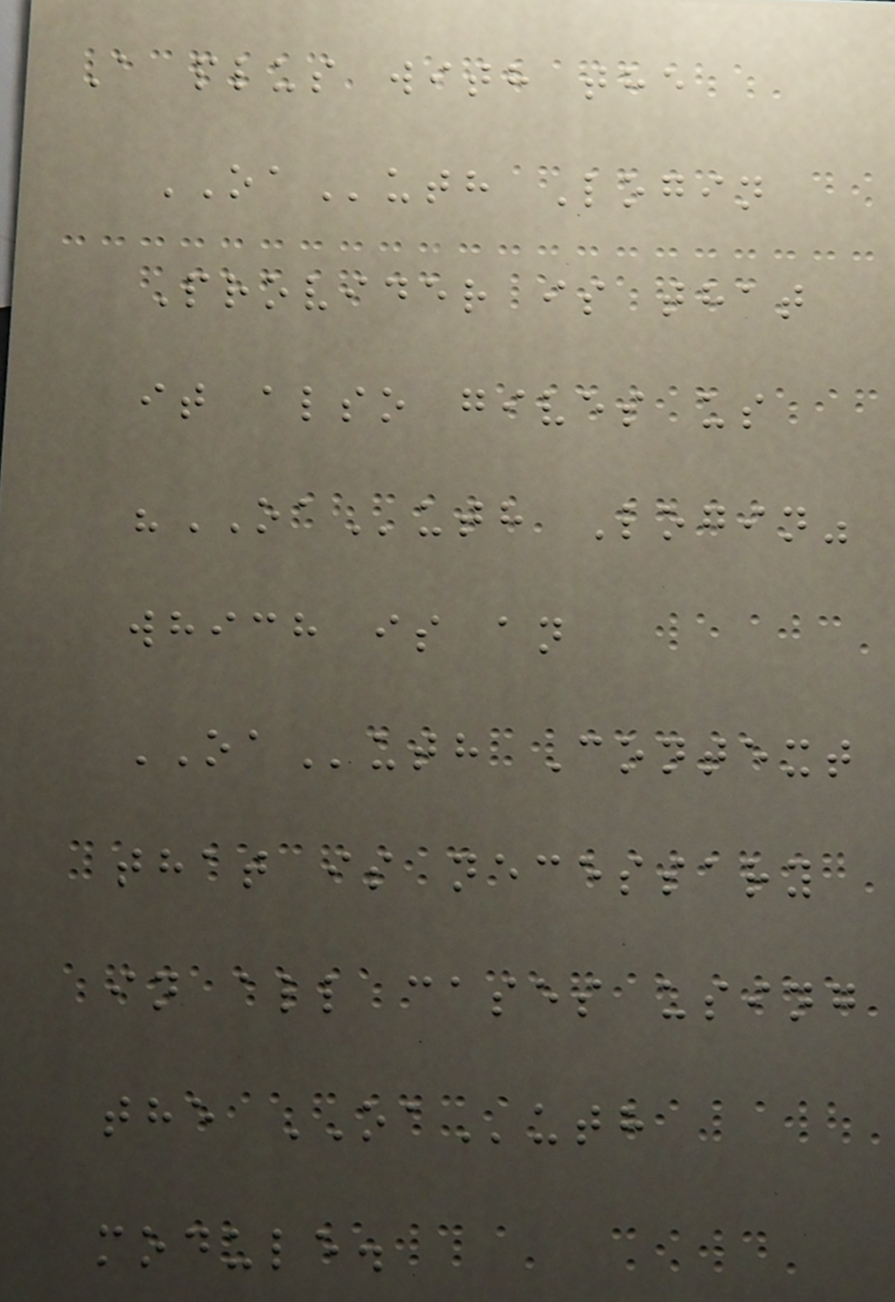A plus with the
OAuth Login
Provider is that
it also gives us
"OAuth Login"
which is an
OAuth Context
that is necessary
in all cases using
the OAuth
module.
